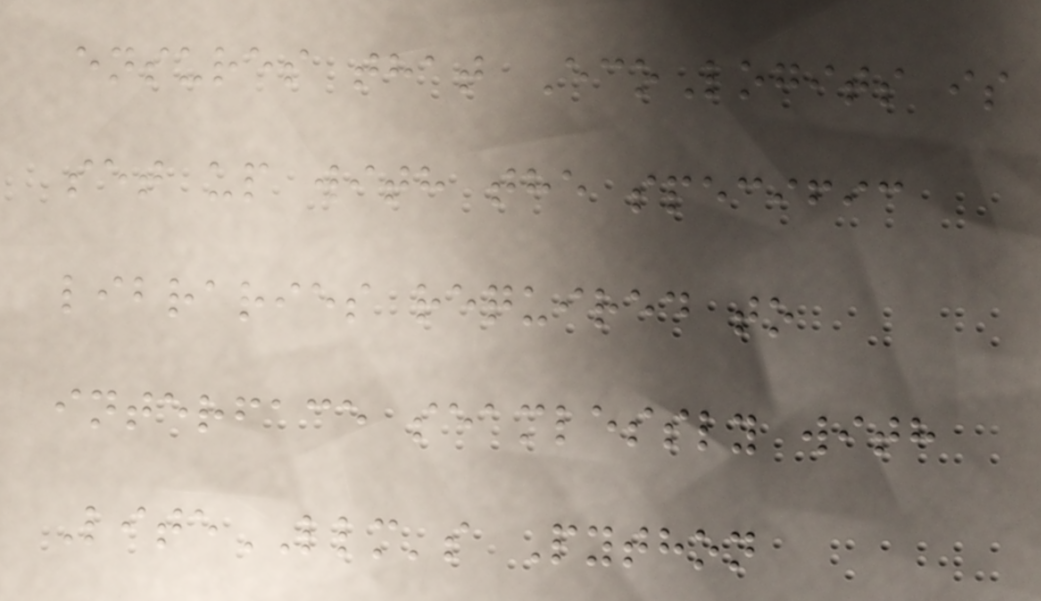ensures that EcoLogits is
set up with the specific
libraries required to
interface seamlessly with
LiteLLM's Python
